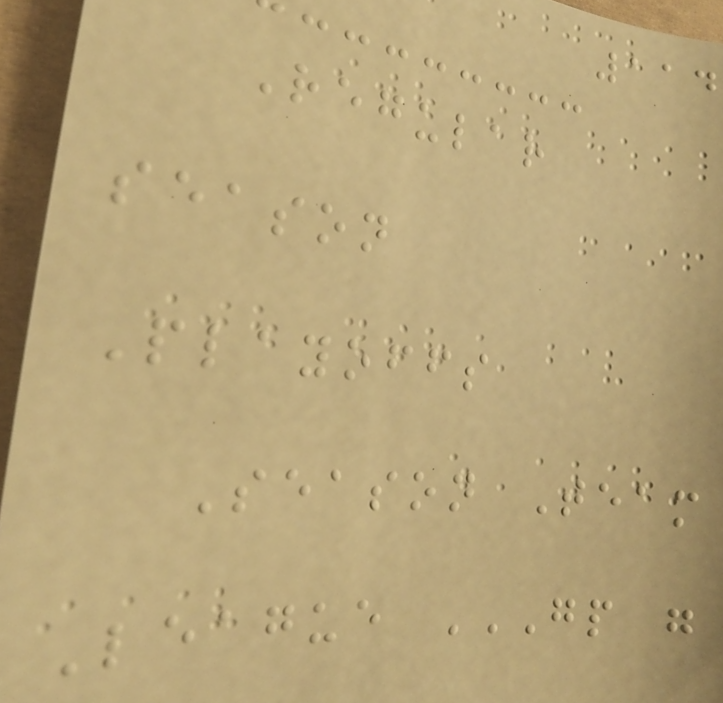114
Regular
season
Playoffs
Season Team
League GP G
